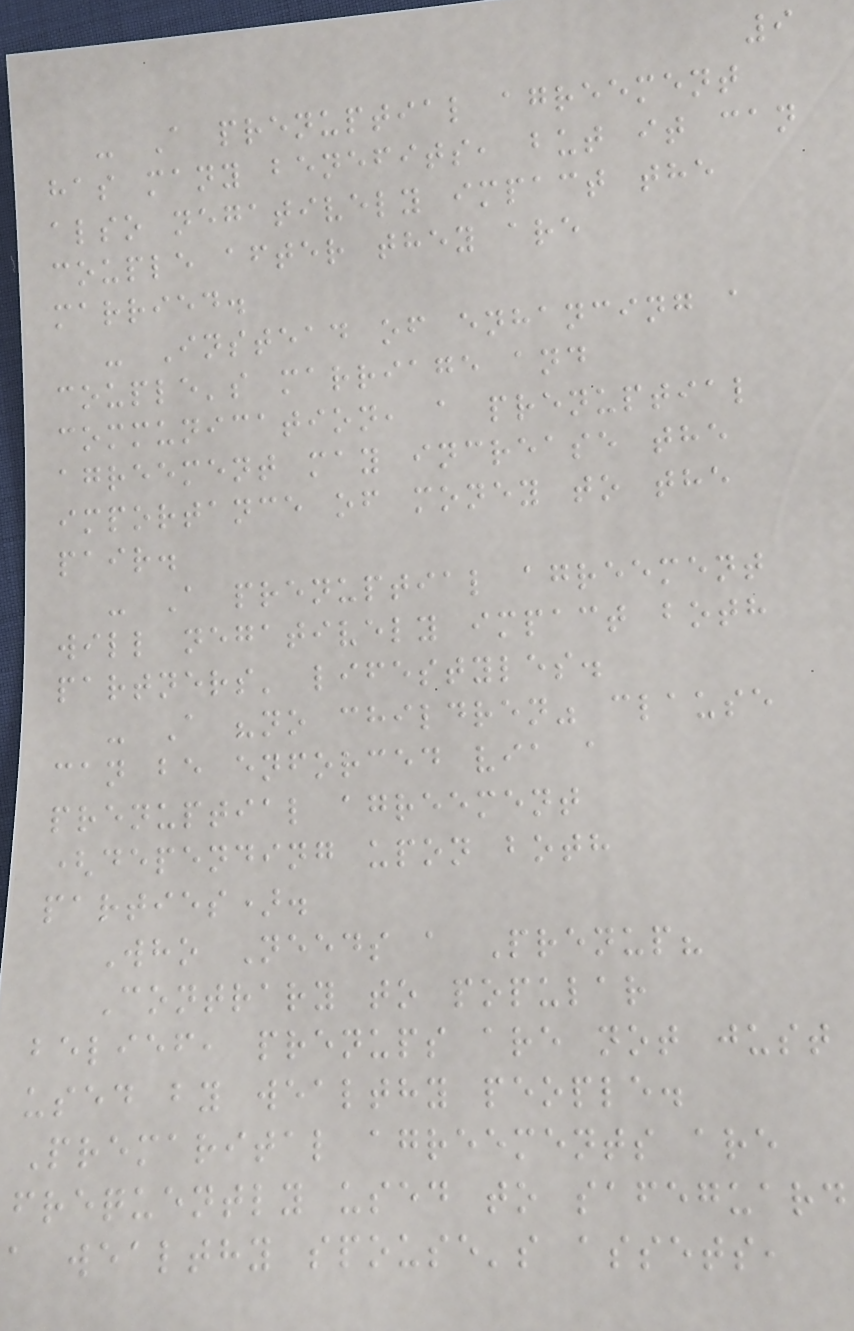9
- A prenuptial agreement
has many benefits, but it can
also negatively impact the
couple after they are
married.
- Instead of enhancing a
couple's marriage and
communication, a prenuptial
agreement may increase the
importance of money to the
pair.
- A prenuptial agreement
will negatively impact both
partners' lifestyles.
- A "no children" clause
can be enforced via a
prenuptial agreement
(depending upon both
parties).
Who Needs a Prenup?
Contrary to popular
belief, prenups are not just
used by wealthy people.
Premarital agreements are
frequently used to safeguard
a wealthy spouse's assets,
